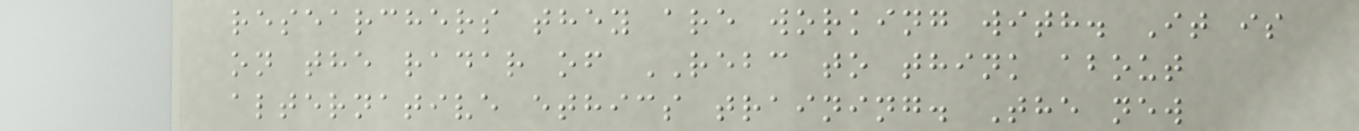researchers they are working with. It is
on the radar of REBC to think about
alternative ethics training. The new
